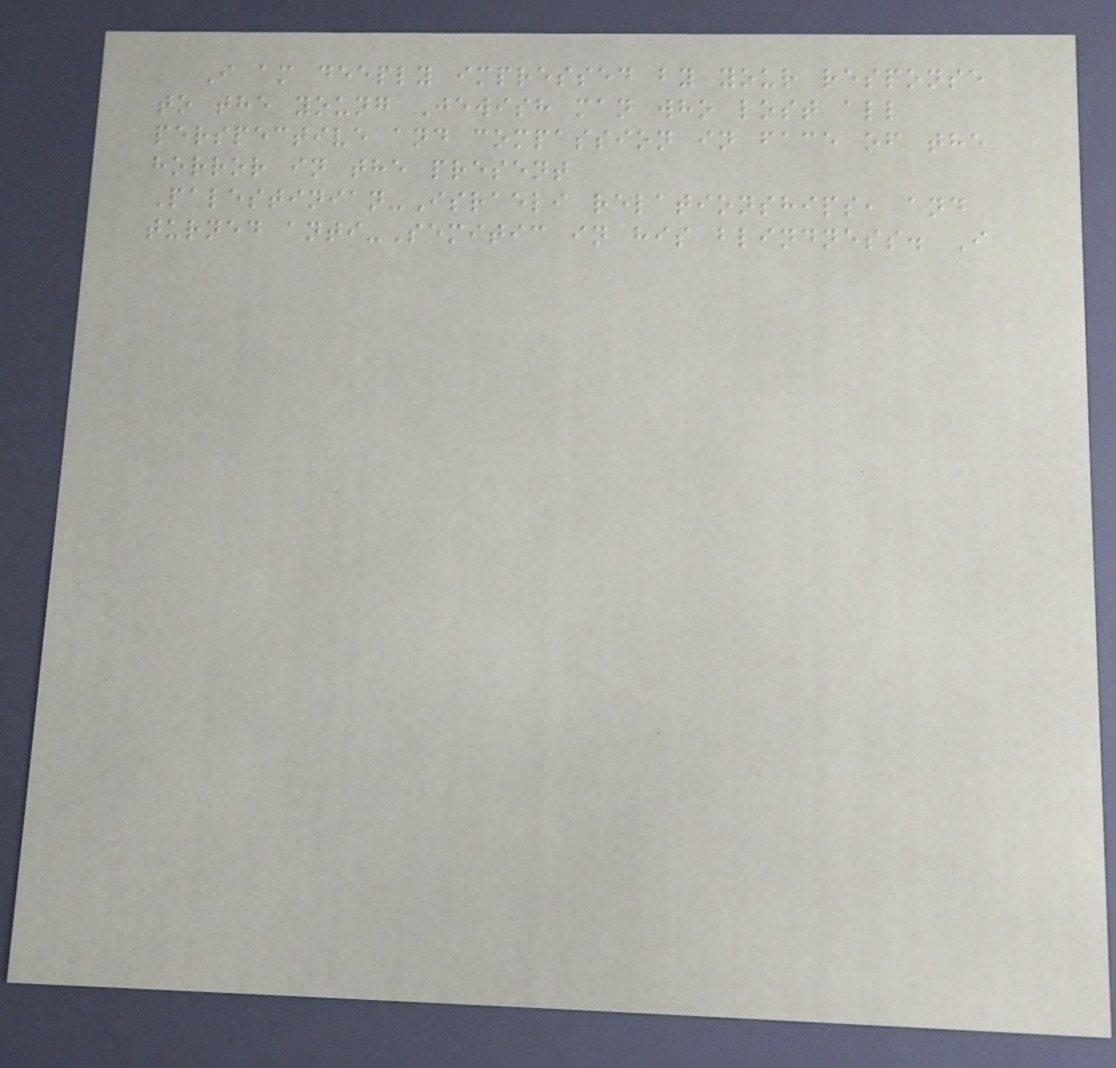I am deeply impressed by your response
to the young Jewish man who lost all
perspective and compassion in face of the
horror in the present
Palestinian-Israeli relationships, and
turned anti-Semitic in his blindness. I
